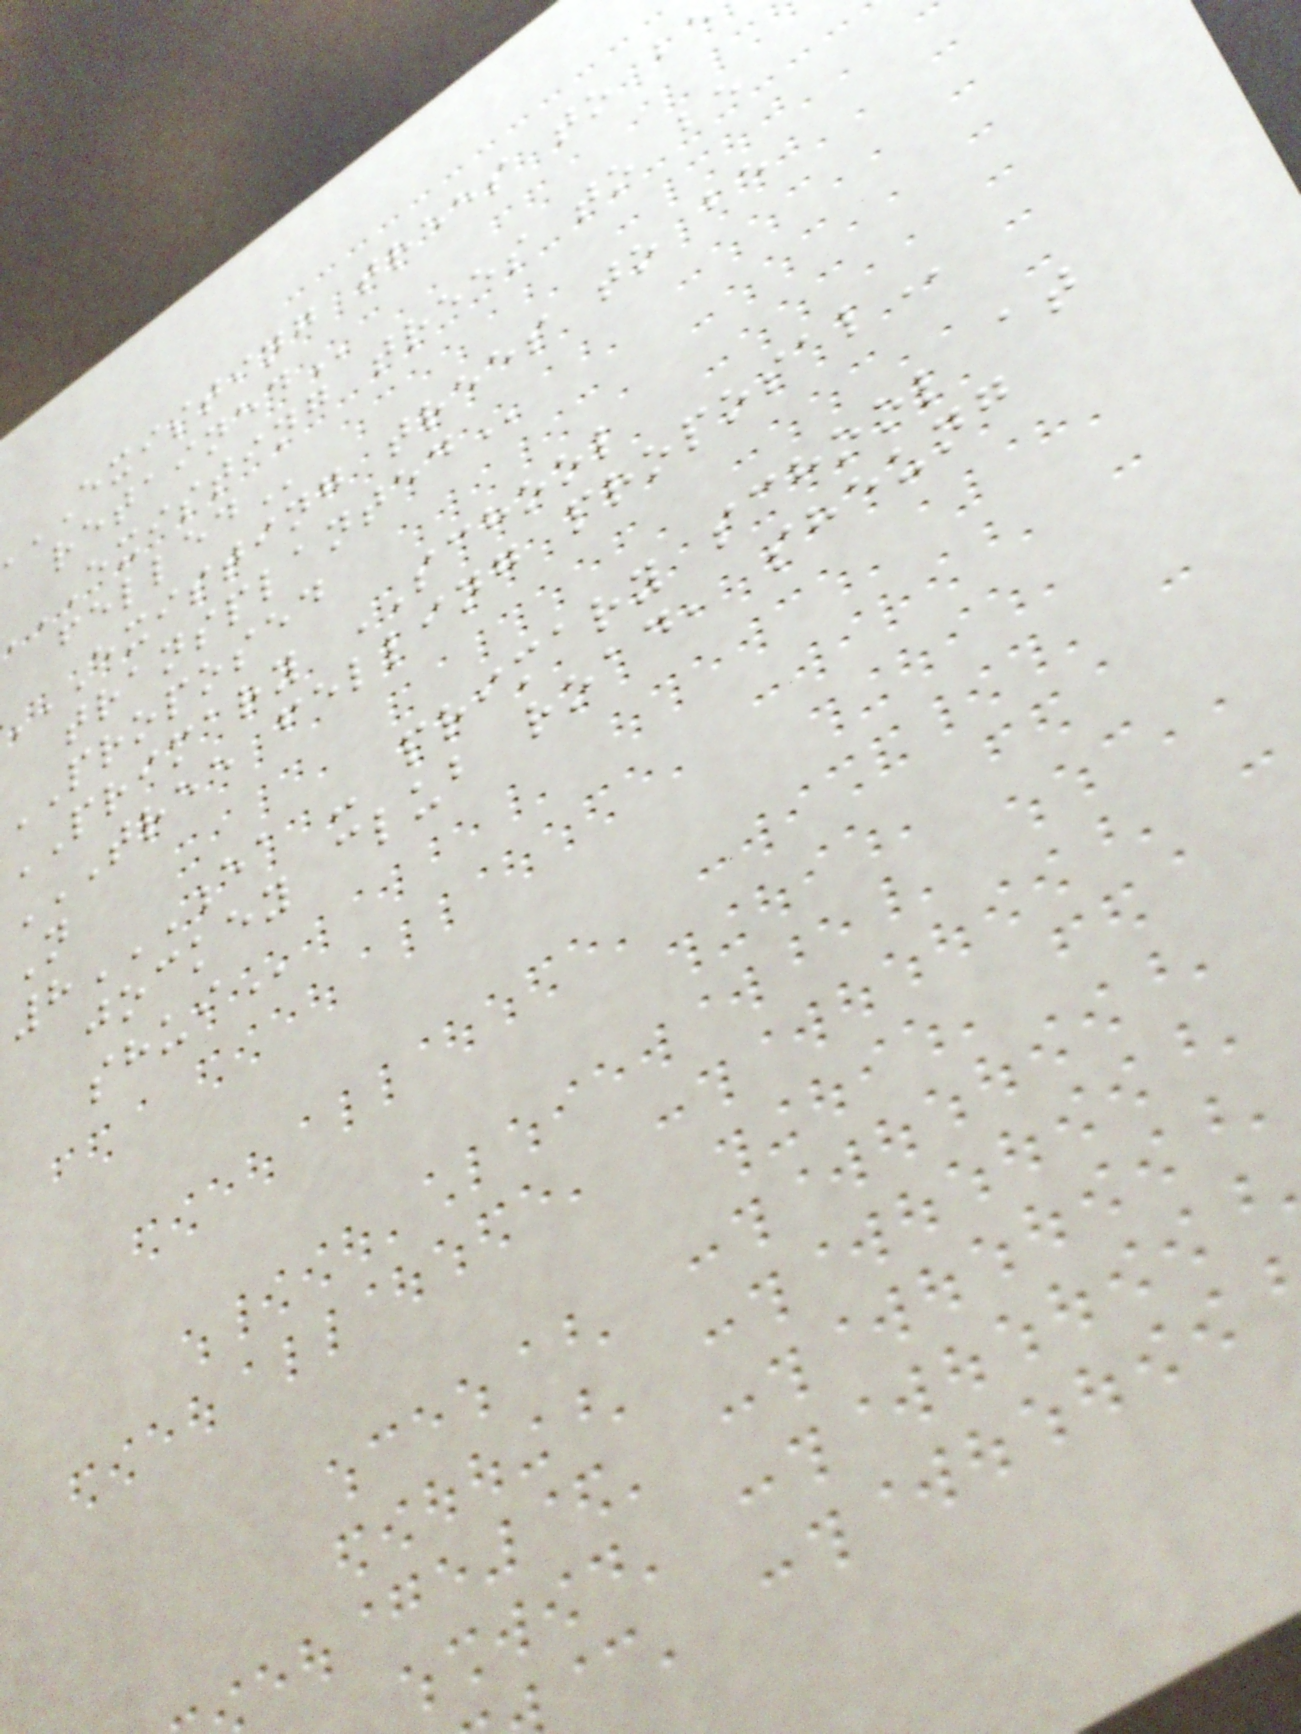EXISTING trees to be
EXISTING trees to be
EXISTING trees to be
PROPOSED
PRIMARY SCHOOL
TREE FELLING PROPOSAL
N
8EA - PRIMARY SCHOOL AT
jockey club road, sheung
